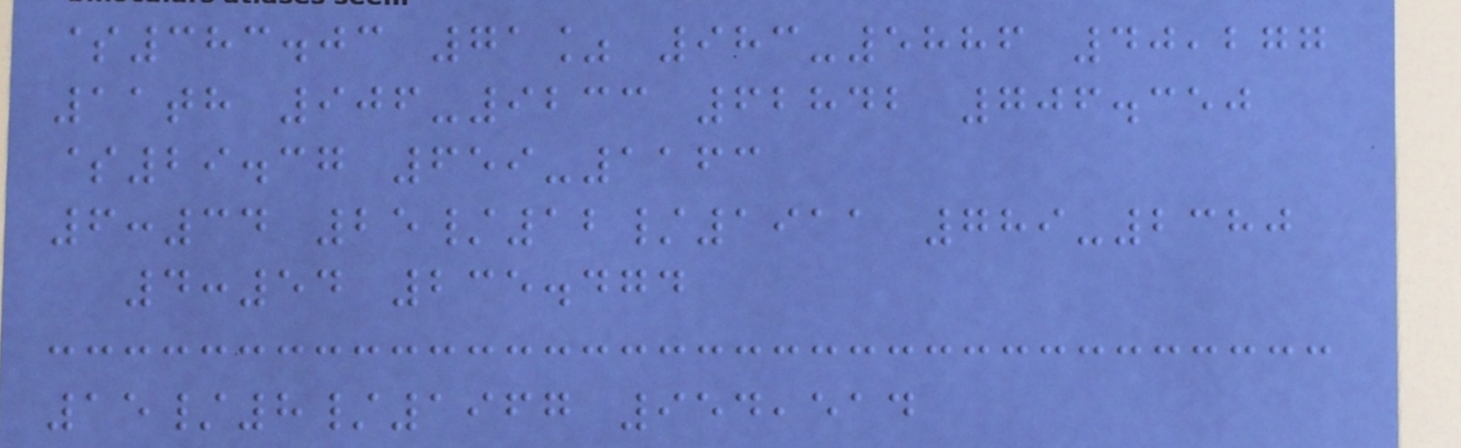$383.03 71% 983-5886 40,277
11th 906-9233 62842 706.350
$29.37 659-1163
6:34 25/12/1911 789-2380
4:54 235.474
15/8/1967 954,514
